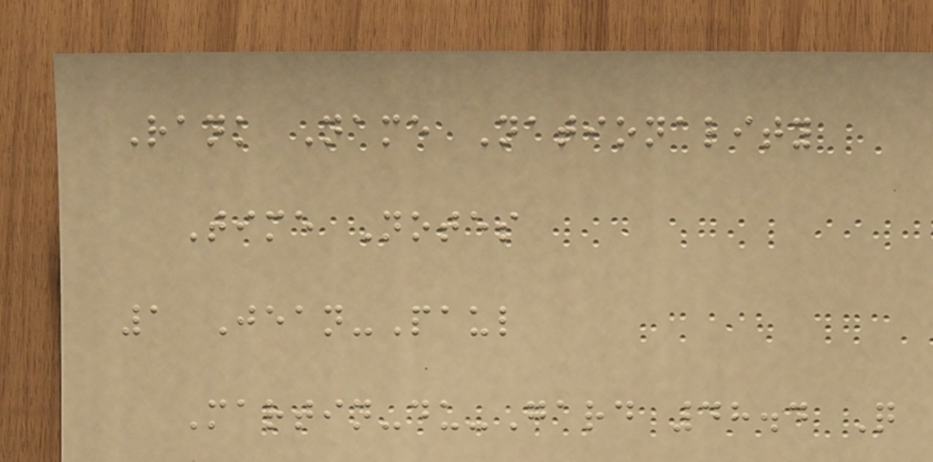Rank Name Nationality
Time Notes
1 Jean-Paul
Martin-du-Gard 48.4 Q
